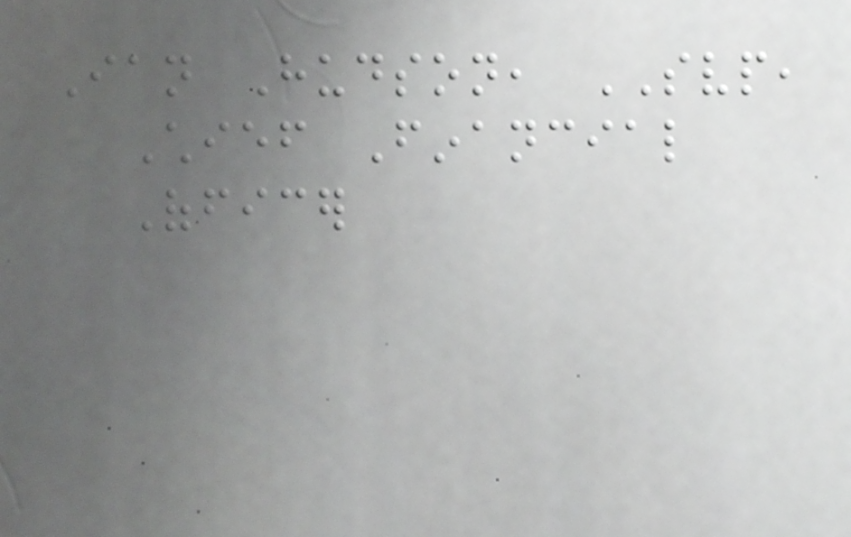Ian Hudson, SVP,
Chief Financial
Officer
